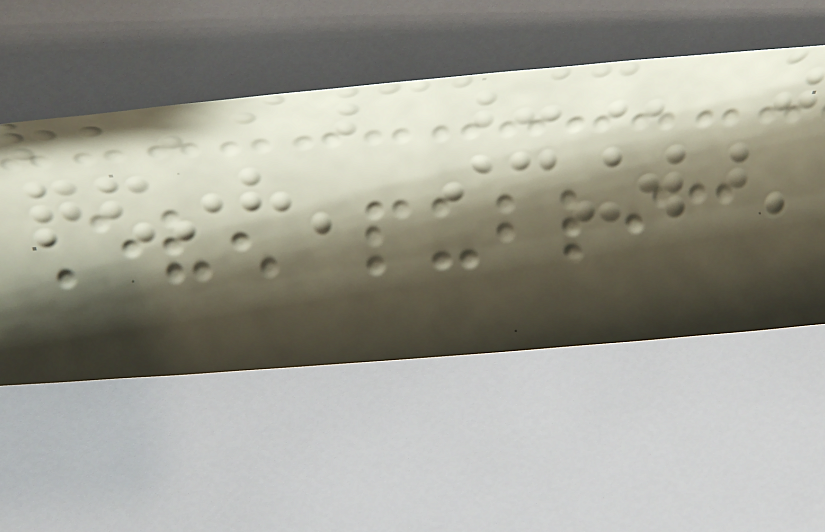Even public
